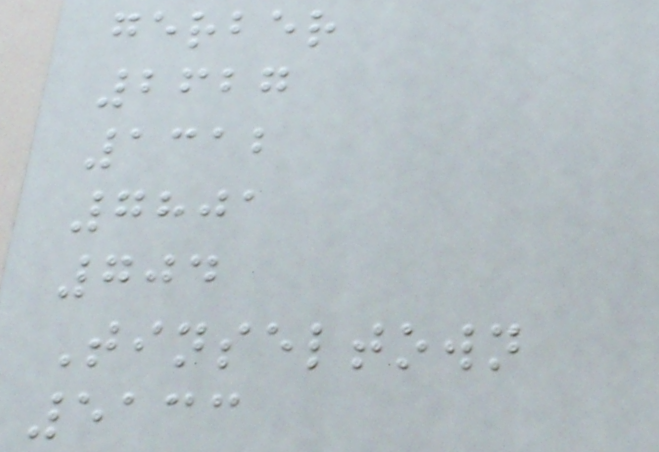gerber
2627
1312
7801
704
Tinseltown
5133
